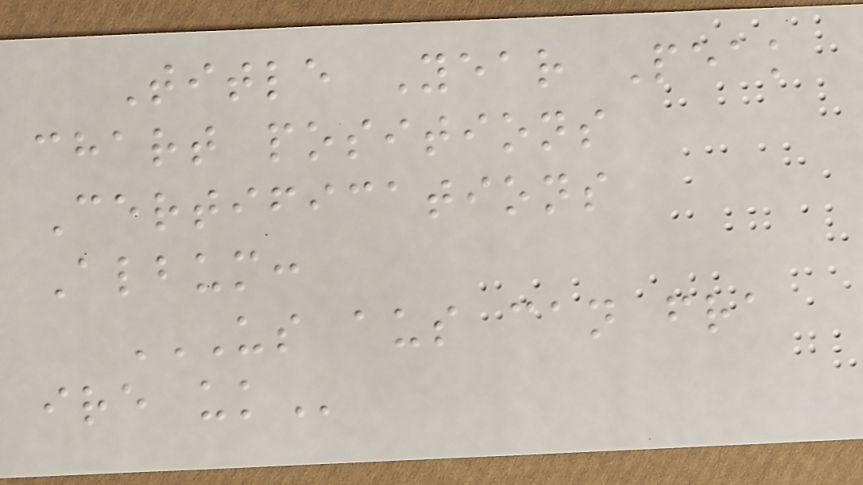Title Year Peak
chart positions
Certifications
Album:
US AUS CAN FRA
IRE UK
